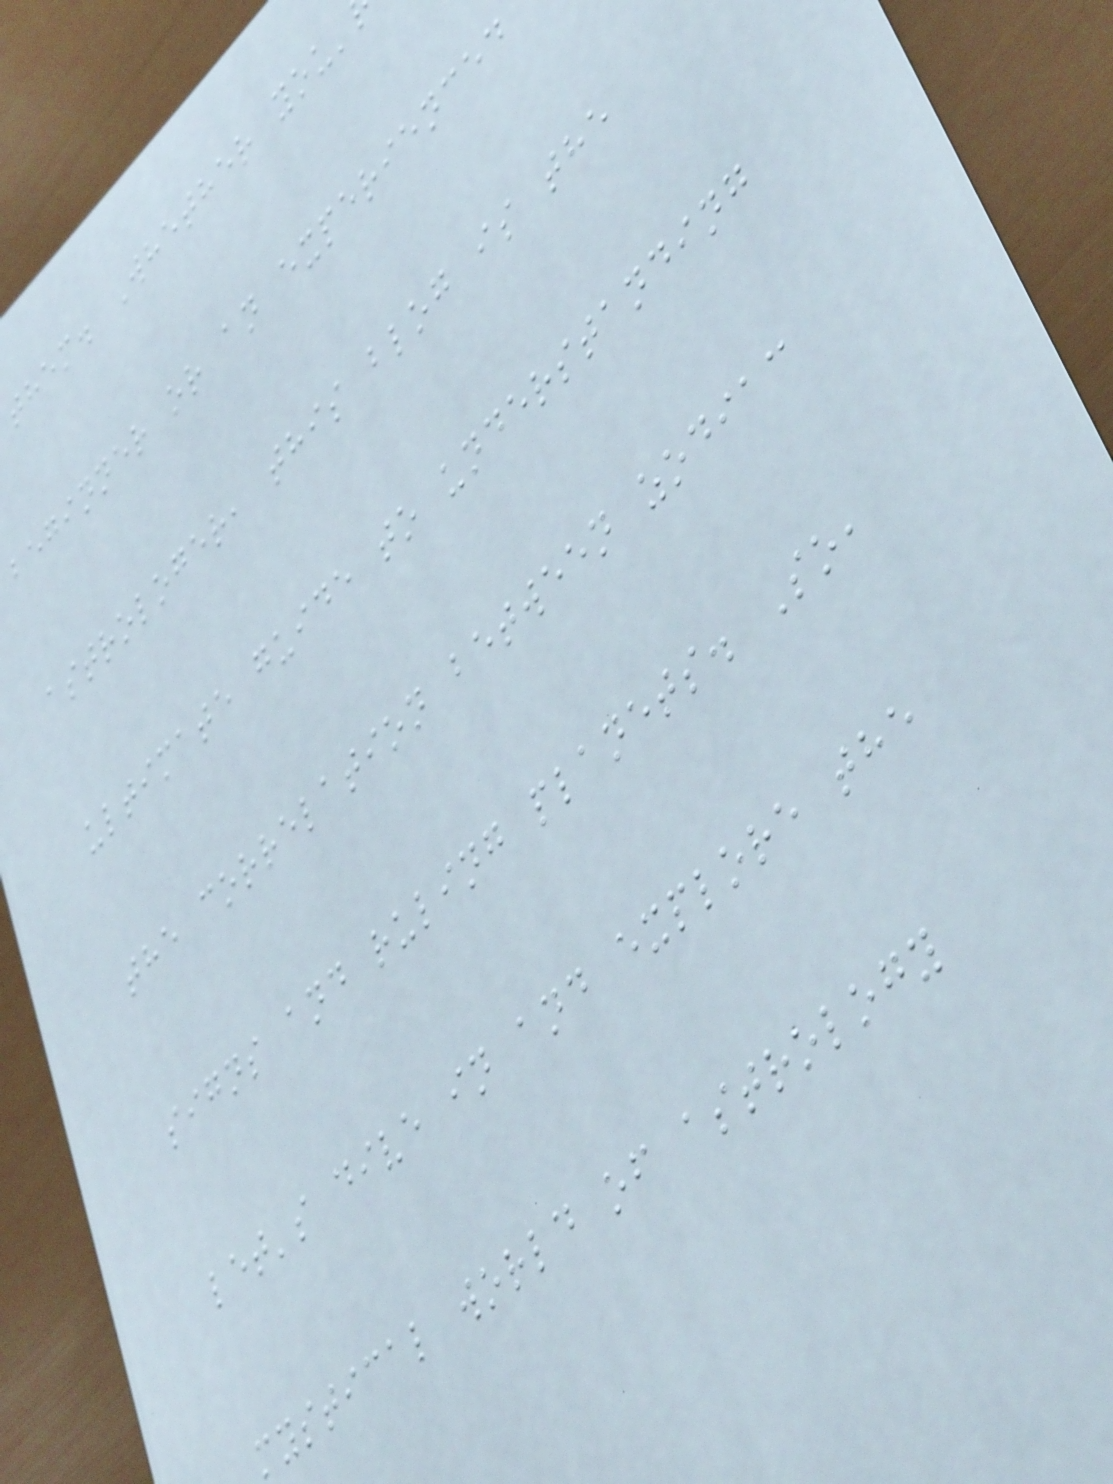them. Whether you'
beginner or an experienced
astrologer, this blog is the
ultimate guide to understanding
the correlation between zodiac
signs and ruling planets. So,
let's dive in and explore the
mystical world of astrology
